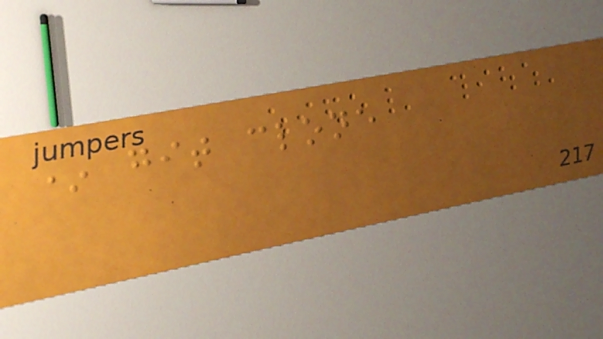* git clone
